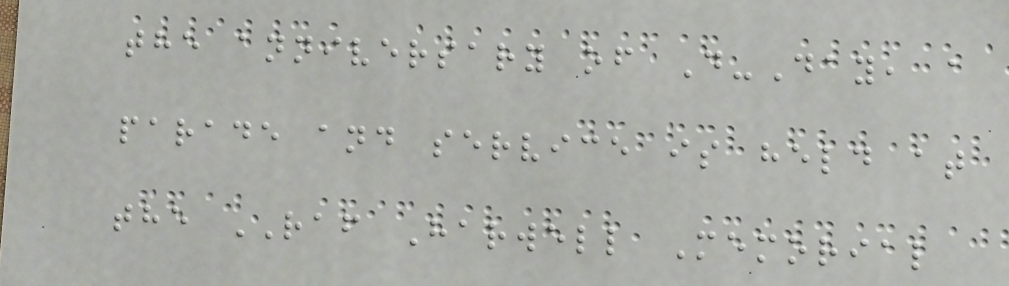the anniversary of D-Day, a
parade and service is held at
the RAF Harwell Memorial
